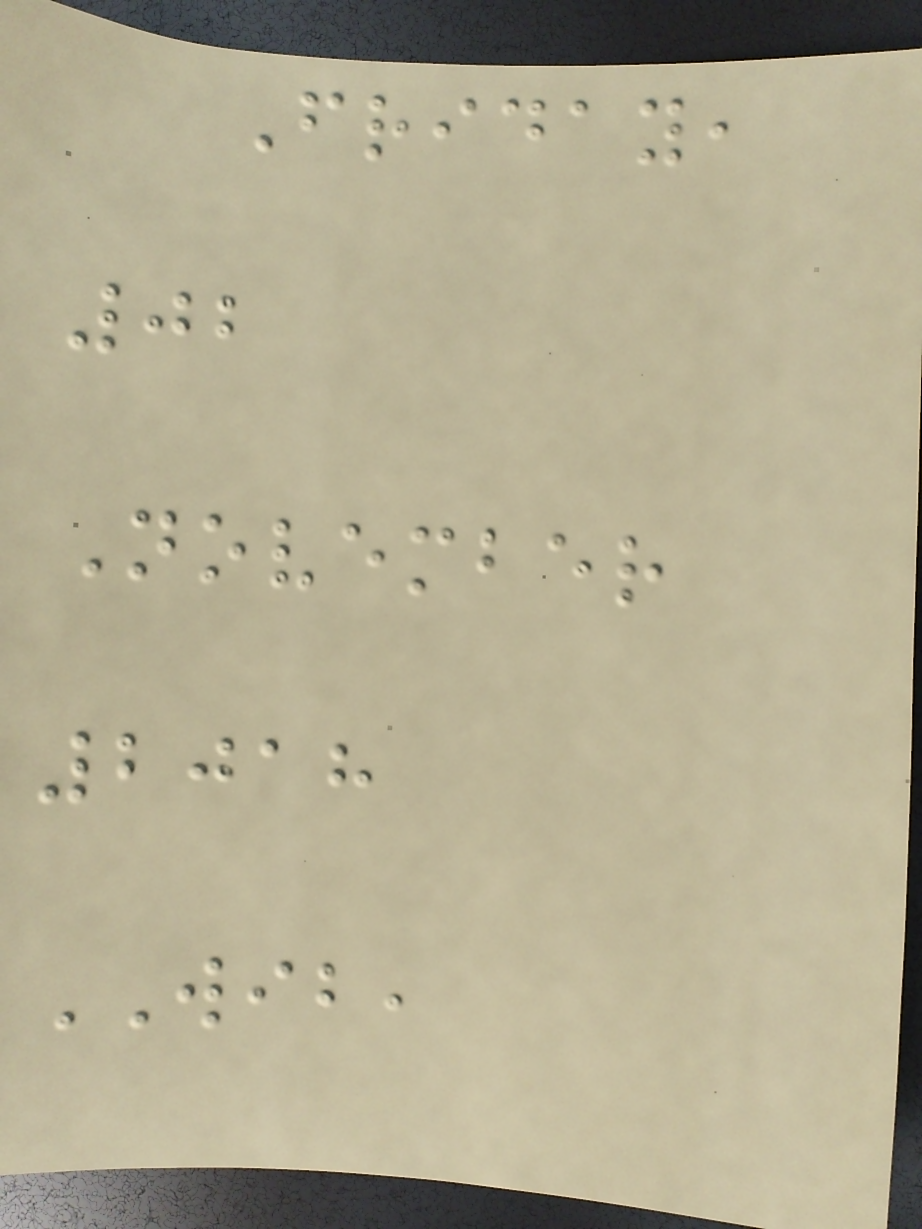Friday,
02
November
2018
WIB,
